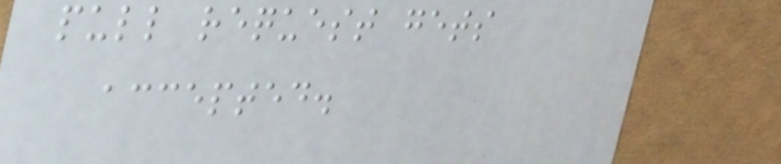pull request gets
accepted.
